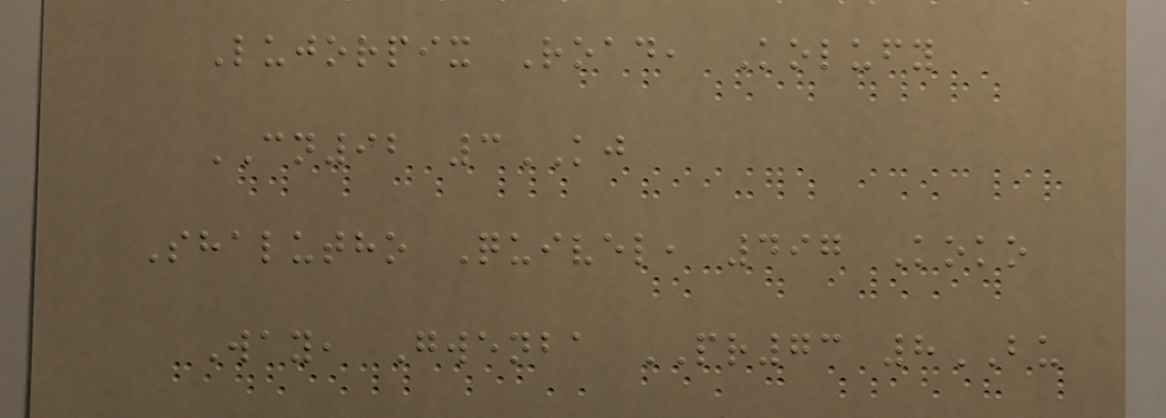Lujorpix Road, Kolufy
CN92 3KJ
Shalutho Quivel, 497 Koko
Way, Gwenba PR73 8BU
